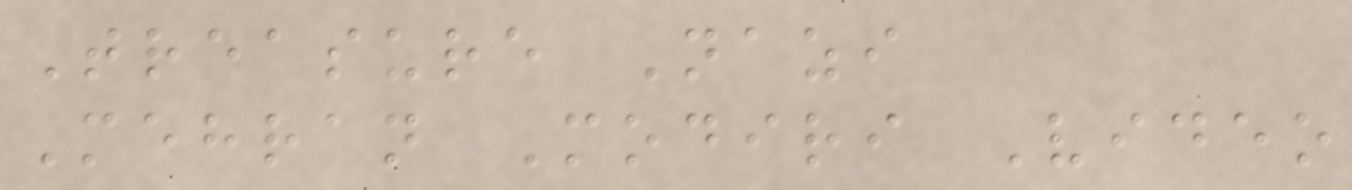Treasure Nazi
Mehran Modiri Video
